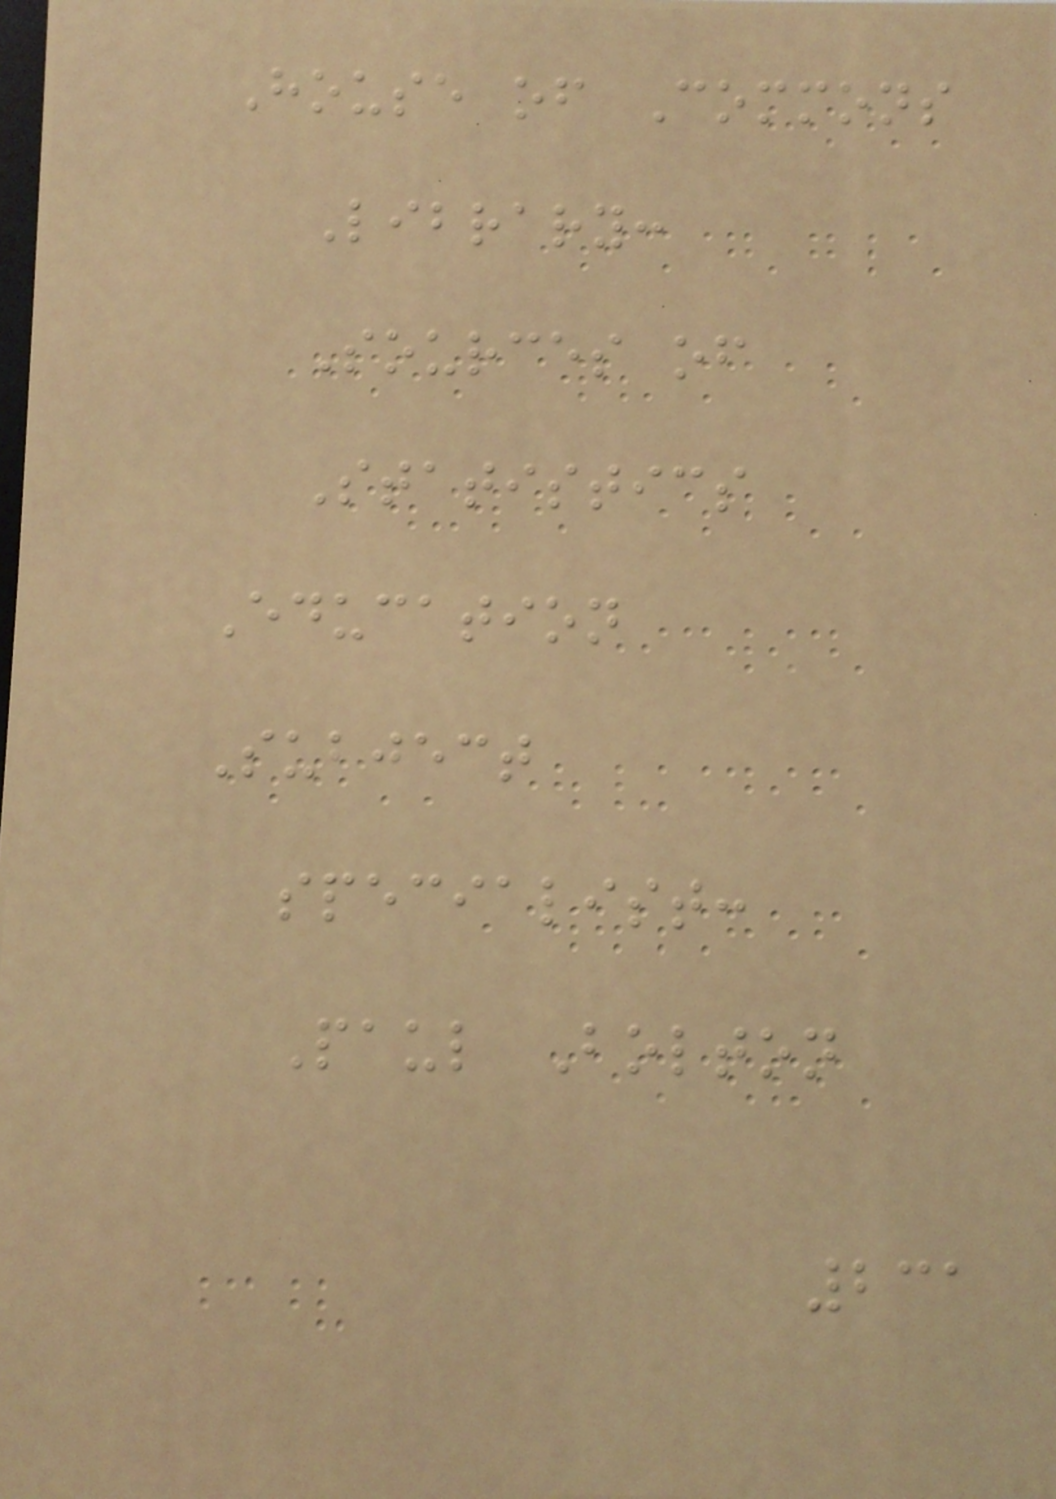House of Commons
Library:
Sources of
Statistics
Education
Subject
specialist:
Paul Bolton
231
